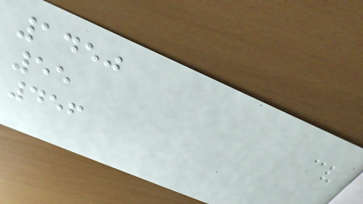1450
55
456
